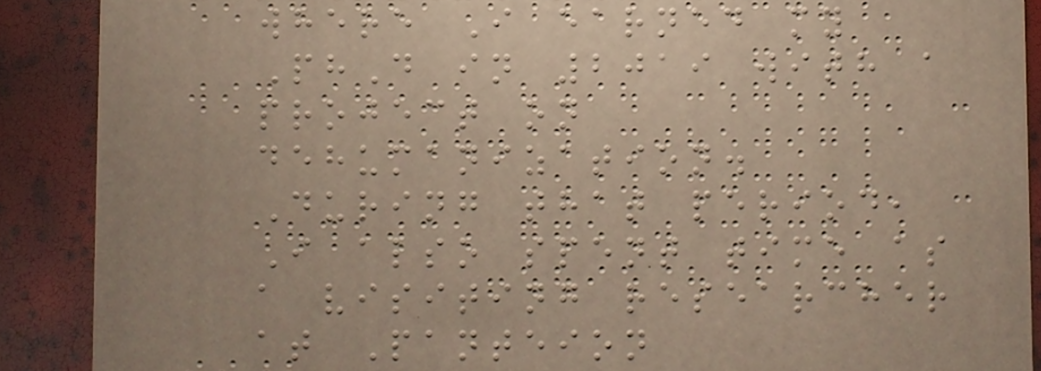where I earned my
PhD in 2019 with a
project on
dehumanization.
During that period,
I also spent time as
a visiting researcher
at Panteion
